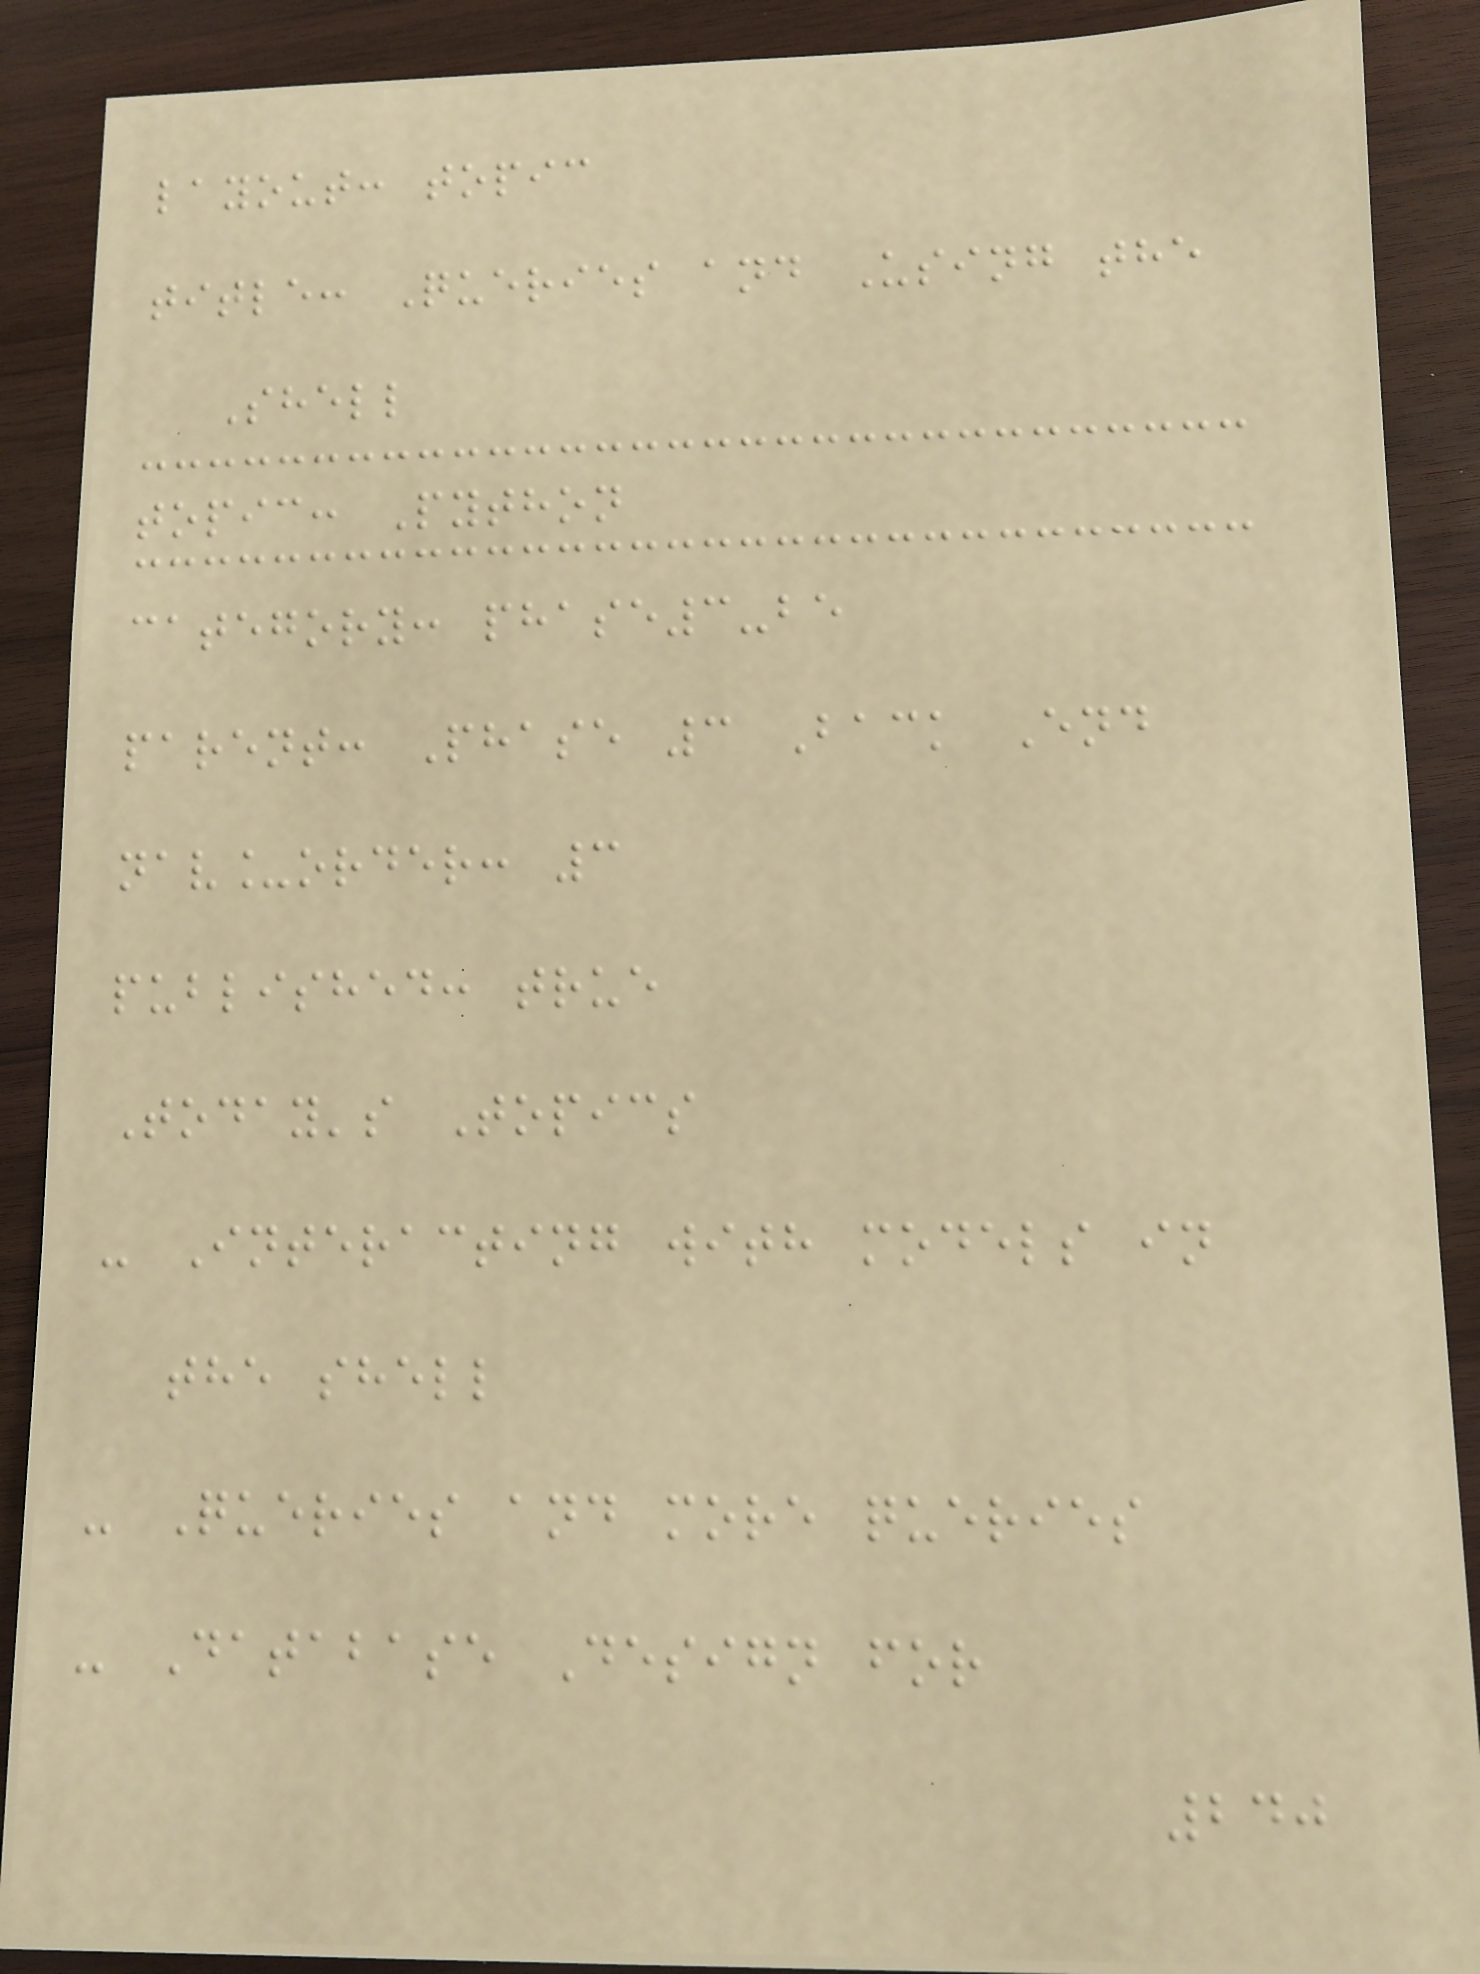layout: topic
title: Queries and Using the
Shell
topic: Python
category: phase3-be
parent: Phase 3 Back End
nav_order: 3
published: true
Today's Topics
- Interacting with models in
the shell
- Queries and more queries
- Database Design for
240
